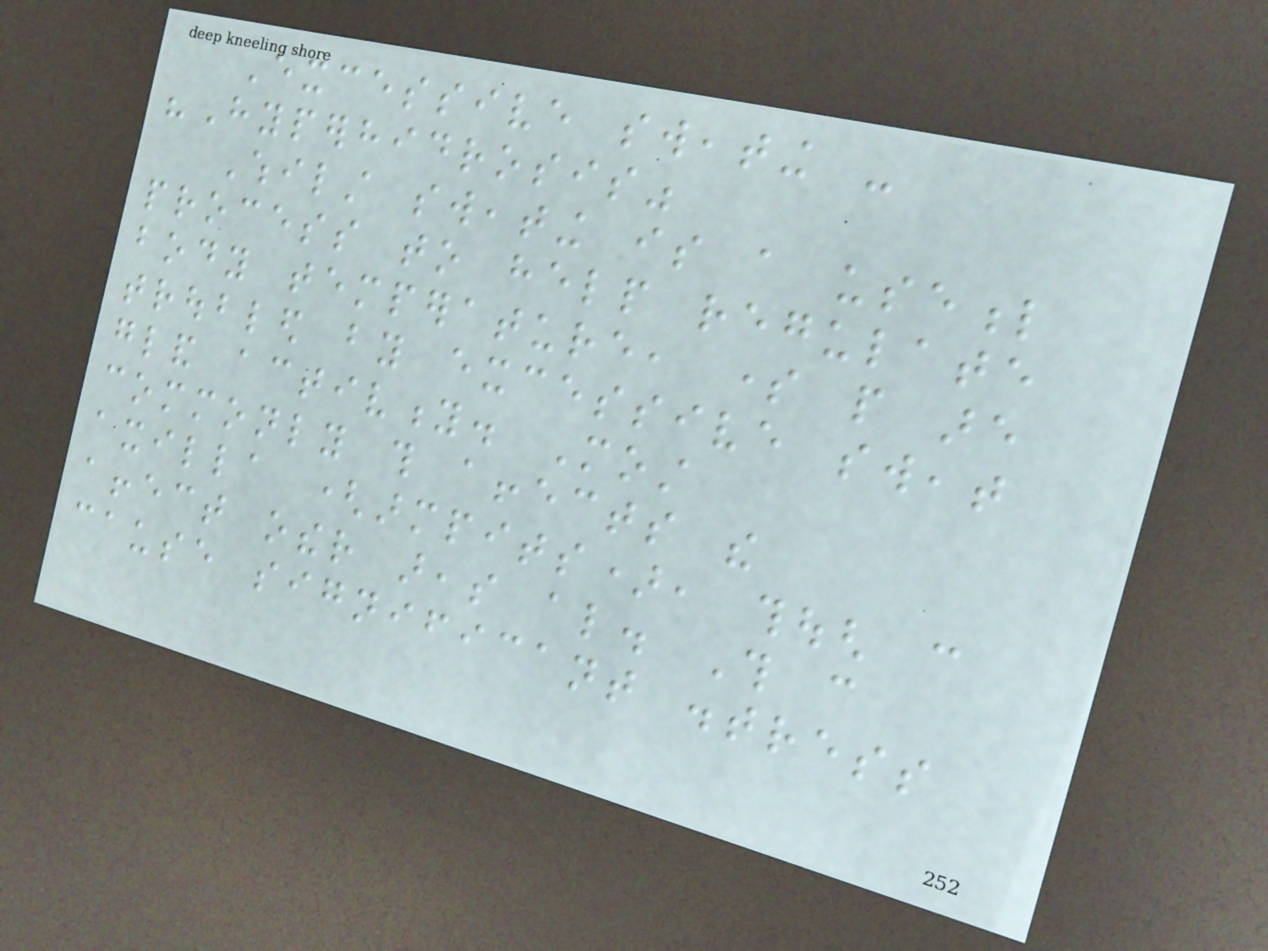Excessive sweating -
"Hyperhidrosis"
Whilst sweating is a useful
process to help regulate
body temperature, some people are
troubled by excessive sweat
gland activity. Most
commonly this affects the
axilla (armpits), though can
affect other areas also. This can
cause significant distress
